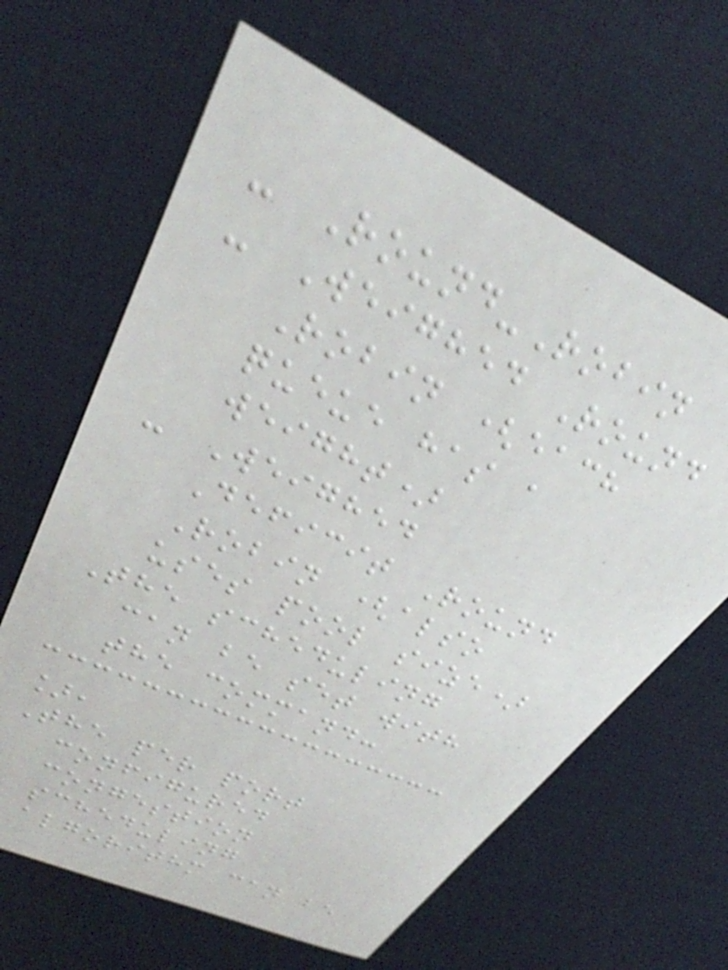- Round-Robin
- Weighed Round
Robin (each
queue has a
weight)
- Weighed
Deficit Round
Robin (also
uses pool size)
The scheduling
can be set with
the command:
],
The per port
configured
congestion
scheduling
algorithm can be
